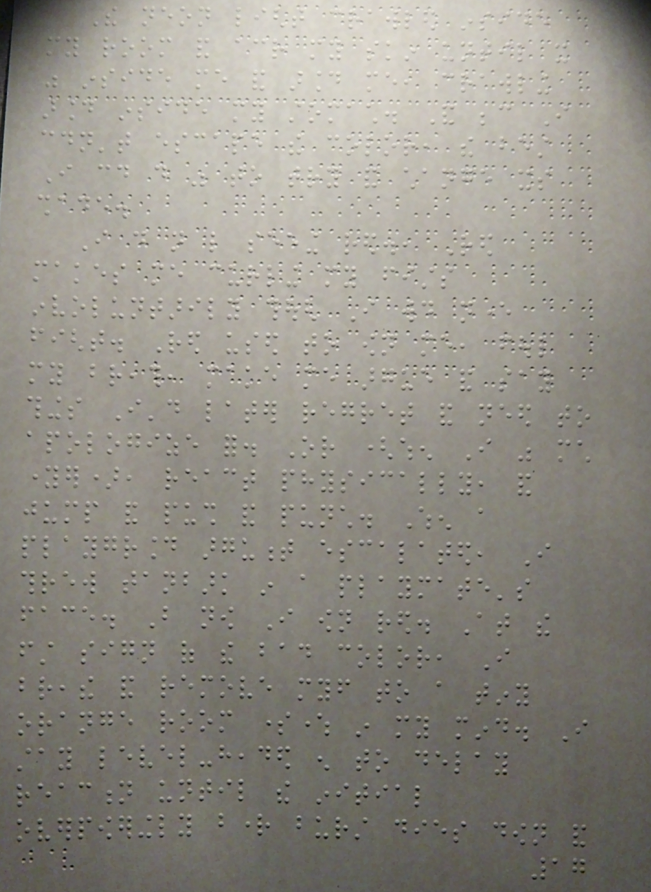The neon light crawled inside
my room and across my skin until it
was inside me and around me, crawling
around inside my stomach. And because I
couldn't escape the color, the best
I could do was to try and change its
shade.
I do not like seeing red., Red
makes me curling my fists
involuntarily though I would never
fight. Red used to own me, foul
my breath, make me argue and say
things I'd later regret and need to
apologize for. Or (when I was much
younger), react physically, and
jump and push and punch. When a
playground argument escalated, I
threw tanbark in a playmate's
face. But now I own red. At the
first sign of the bad color, I
breathe and remove myself to a tiny
orange room somewhere in my mind. I
stay level-headed enough to delay
reaction until the initial
overpoweringly bright burst dies down and
17
